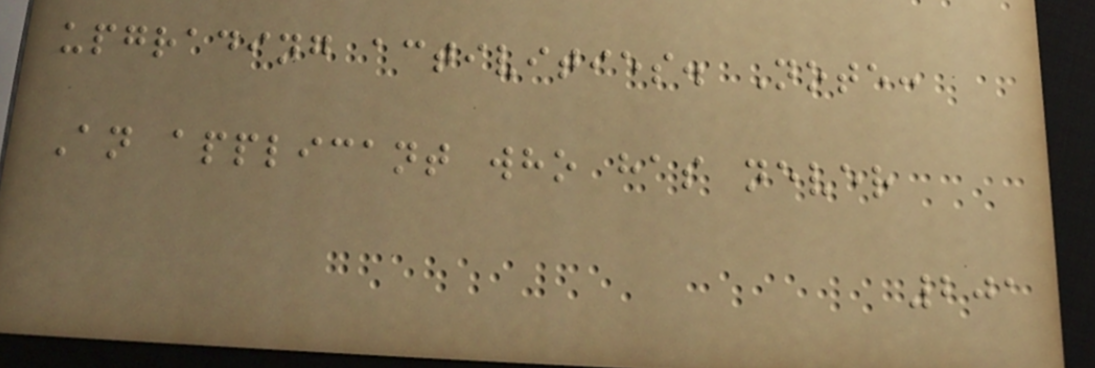upgrading activities. Note:
An applicant who has never
201
